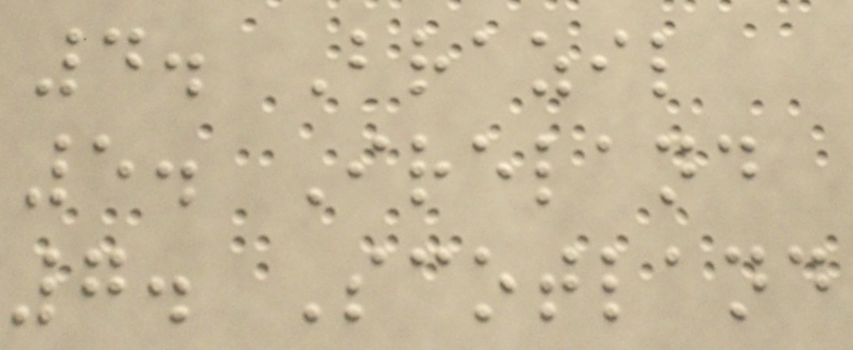4. Brazil
5. Ireland
7. Scotland
